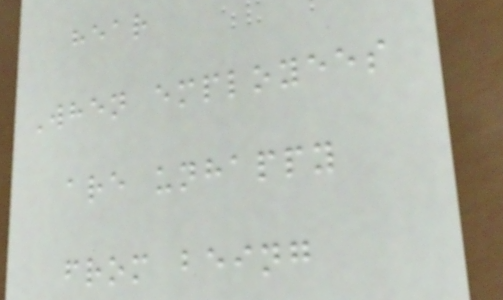hear
When employees
are unhappy
from being
